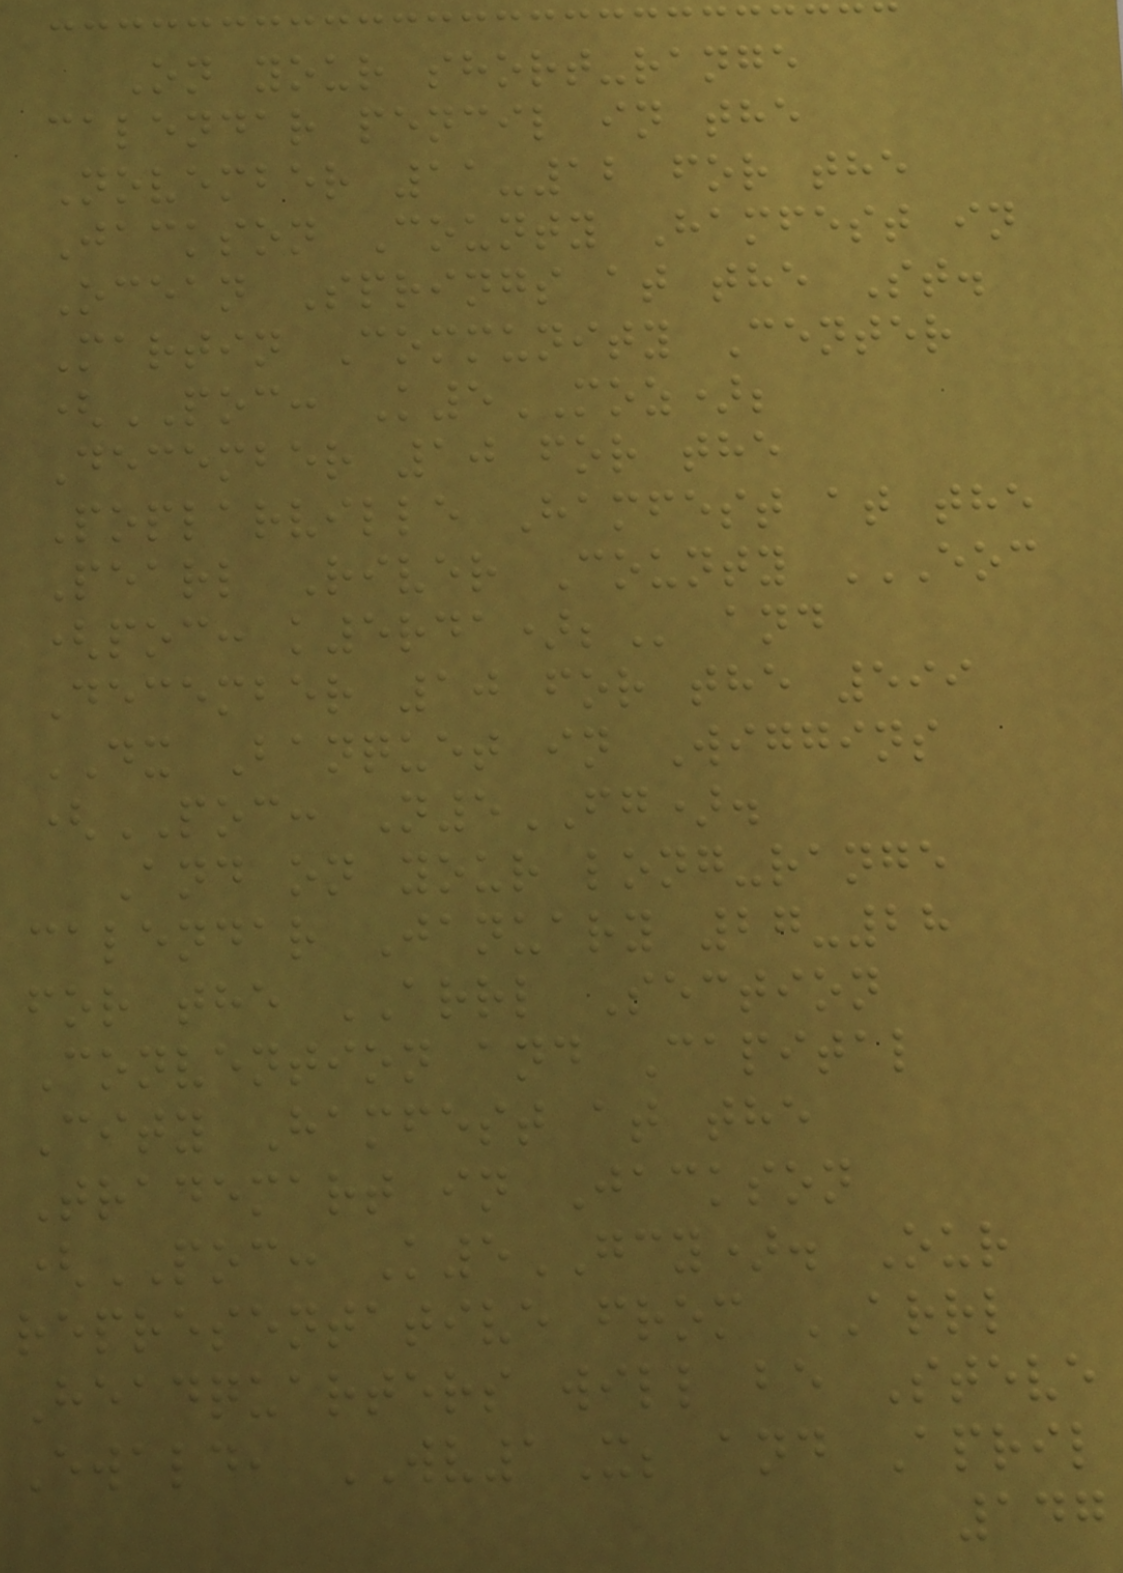On your short-range
calendar pencil in the
November 11-12 for the
Jackson County Hamfest in
Ocean Springs at the St.
Martin Community Center
(POC: K5MOZ);
December 10 for the
Poplarville Hamfest at the
Pearl River County EOC
(POC: K5RDA); and
December 10 for the 599
DX Banquet in Wiggins
(POC: N5FG).
And on your long-range
calendar January 27-28
for the ARRL Section
Convention and Capital
City Hamfest at the
Trademart in Jackson
(POC: K5GCY). Our
representative from ARRL
Headquarters will be Steve
Ewald, WV1X; and April
147
